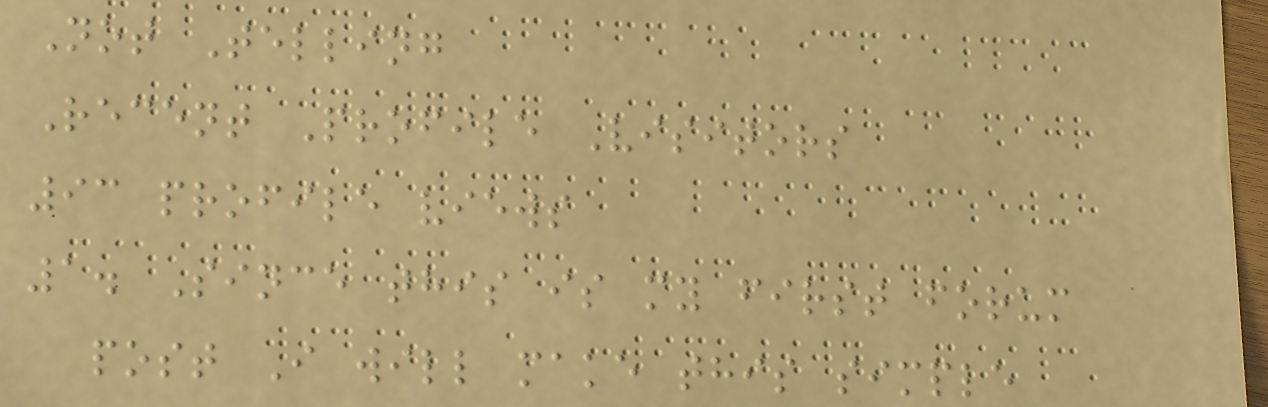Not Telling
Recent Profile Visitors
93 profile views
1. Since this is my first forum
post I will make this simple
